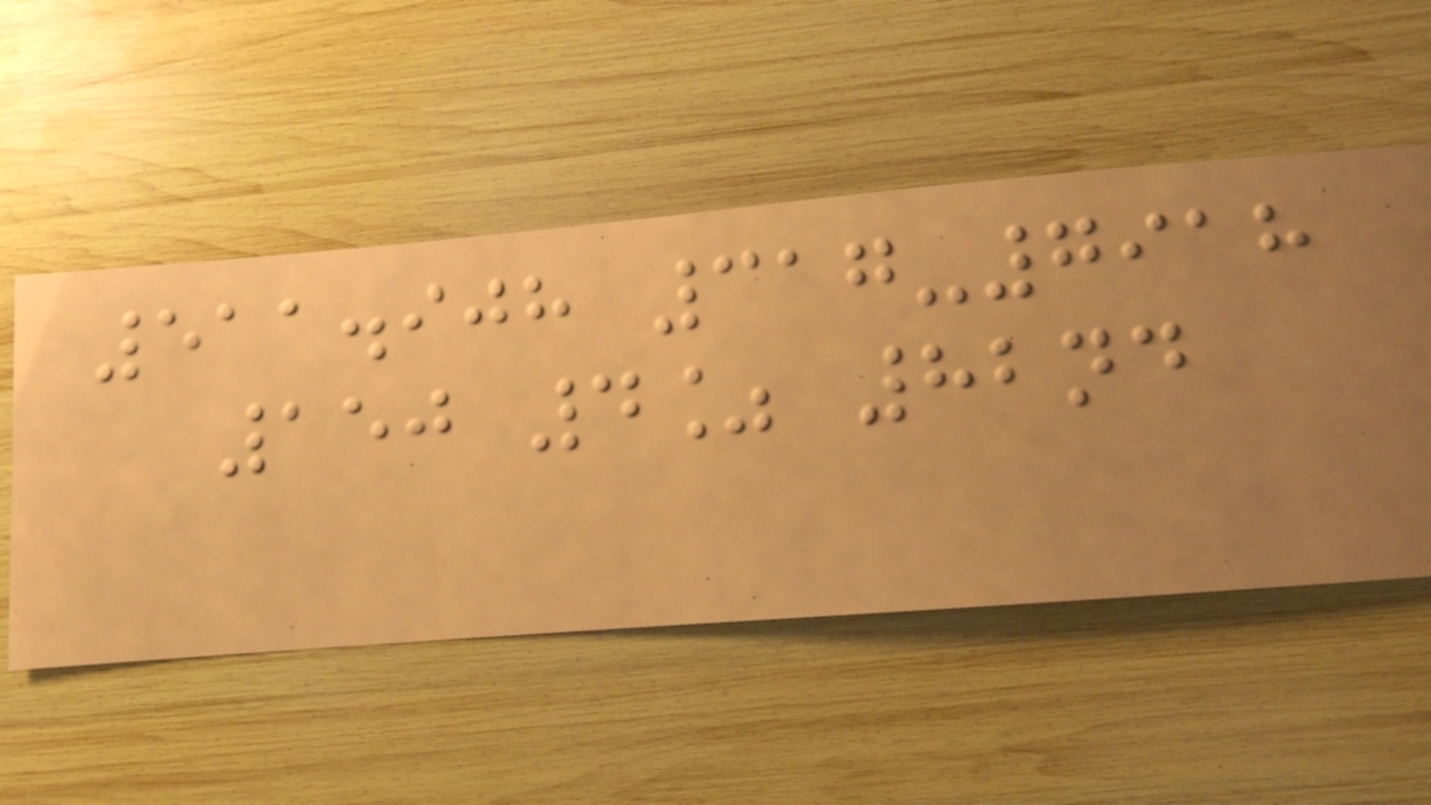511.908 317-7918
150 4% 82nd
